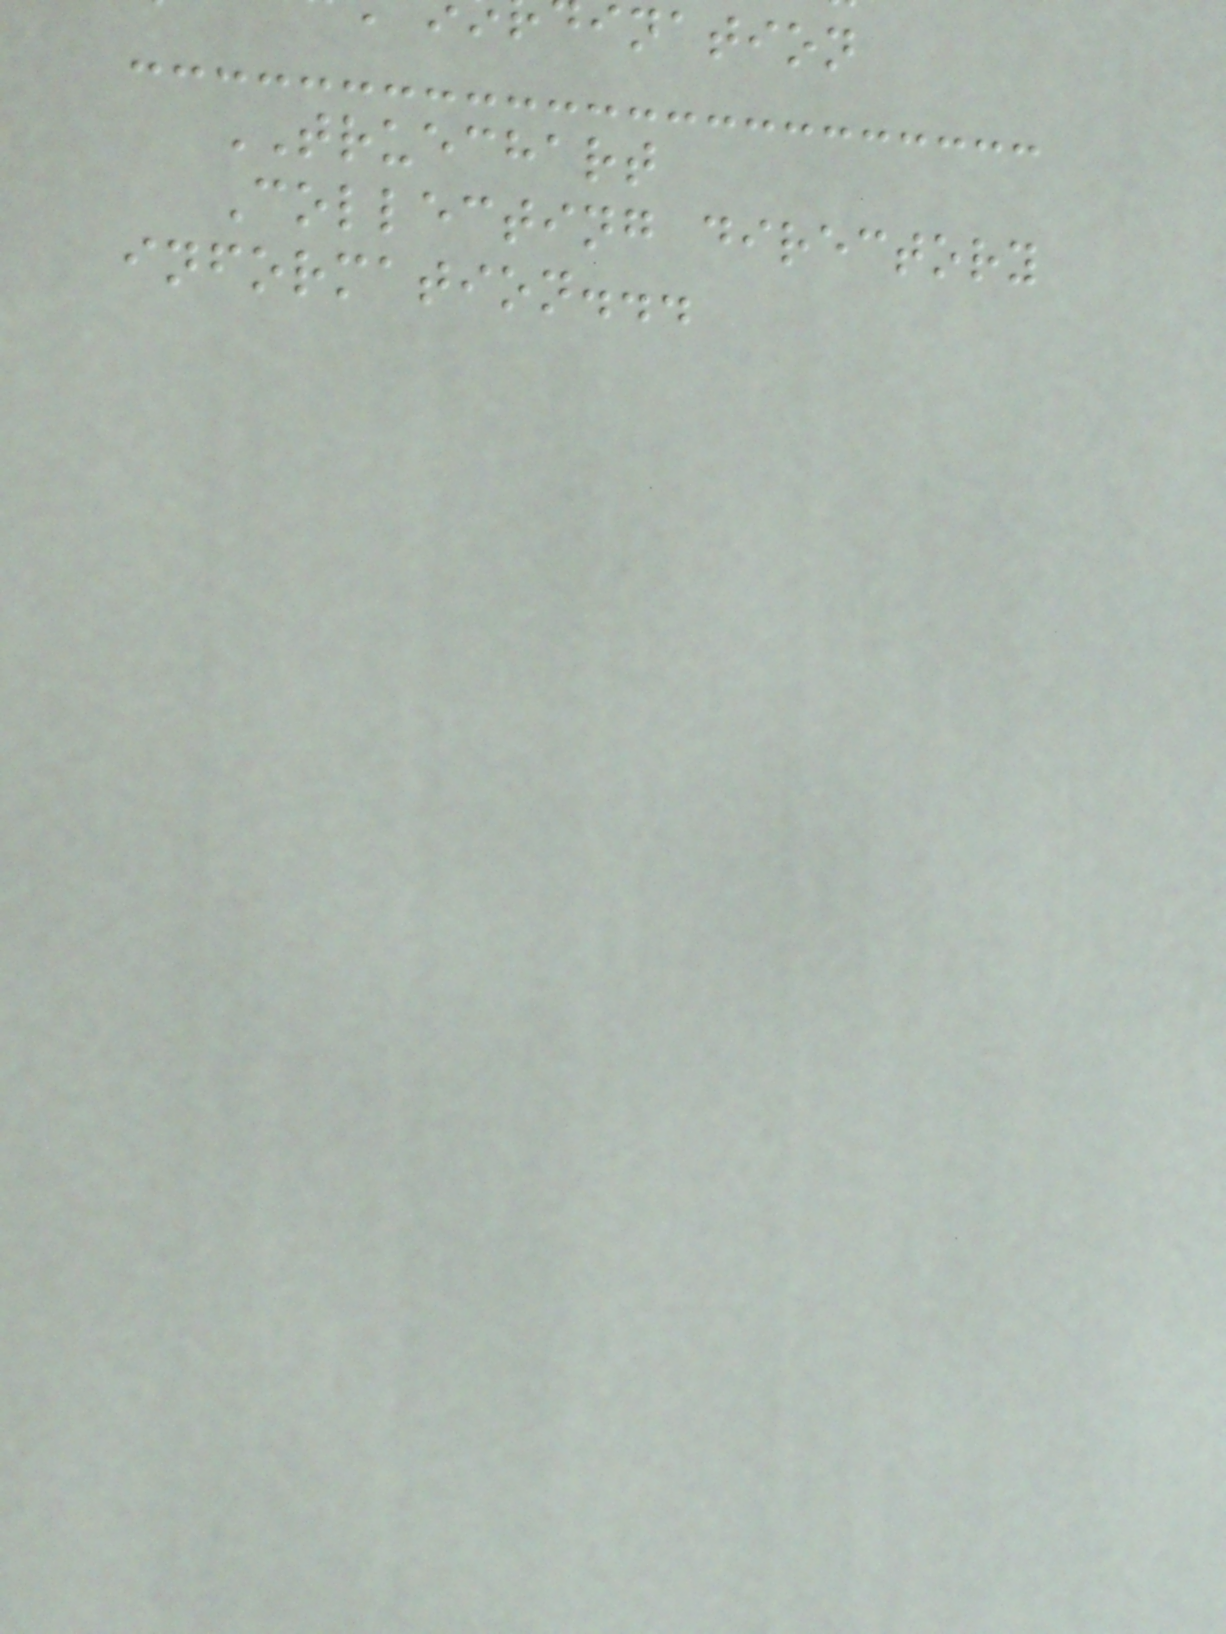ination
TRUECHART
Collecting directory
information...
